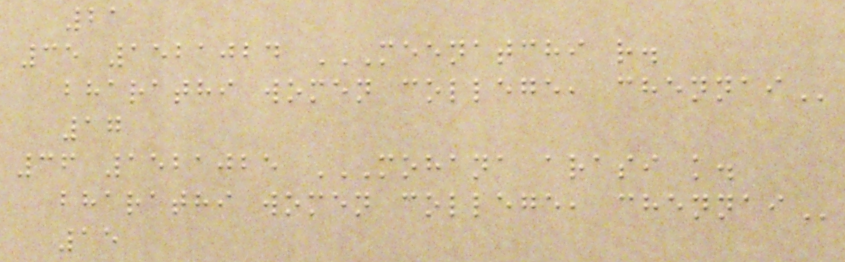21
35 1521024 MEENATCHI R.
BHARATHI WOMEN COLLEGE, CHENNAI
17
36 1521025 MOHANA ARASI K.
BHARATHI WOMEN COLLEGE, CHENNAI
15
